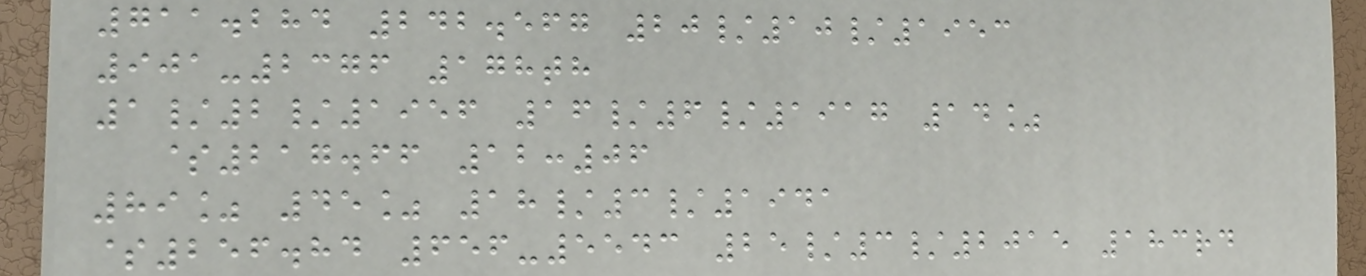711.284 242.567 20/10/1953
901-2376 178th
1/2/1956 16/6/1917 14%
$217.66 12:06
89% 45% 18/3/1941
$256.84 656-5543 25/3/2015 183rd
